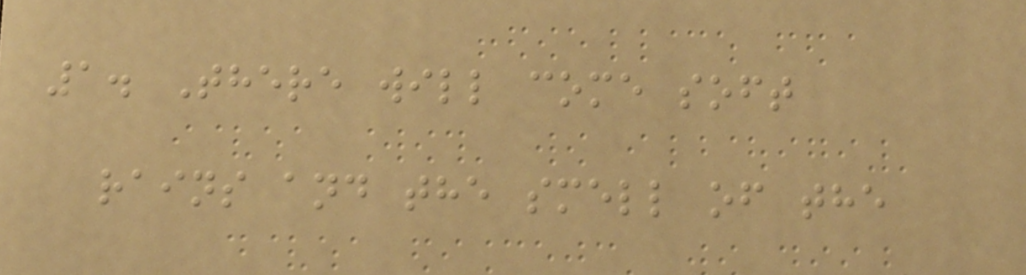1. There will come soft
rains and the smell of the
